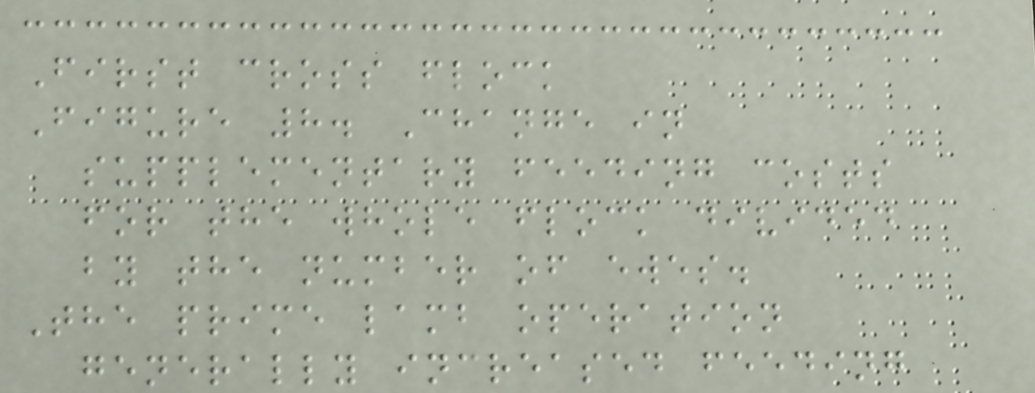First cross flock
Figure 8. Change in
supplementary feeding costs
for the whole flock divided
by the number of ewes.
The prime lamb operation
generally increased feeding
